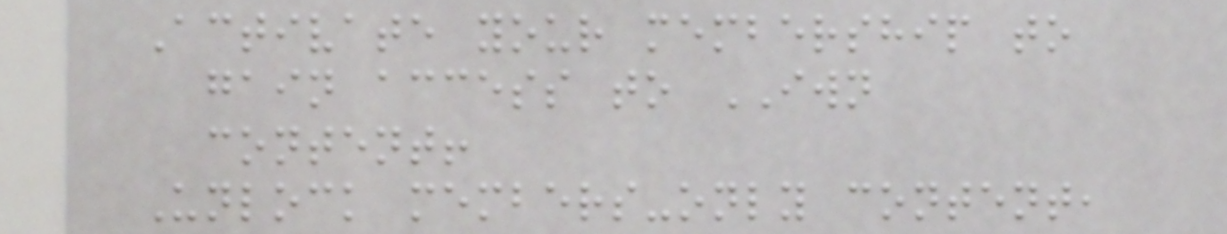Activate your membership to
gain access to IWN
content!
Unlock members-only content,
